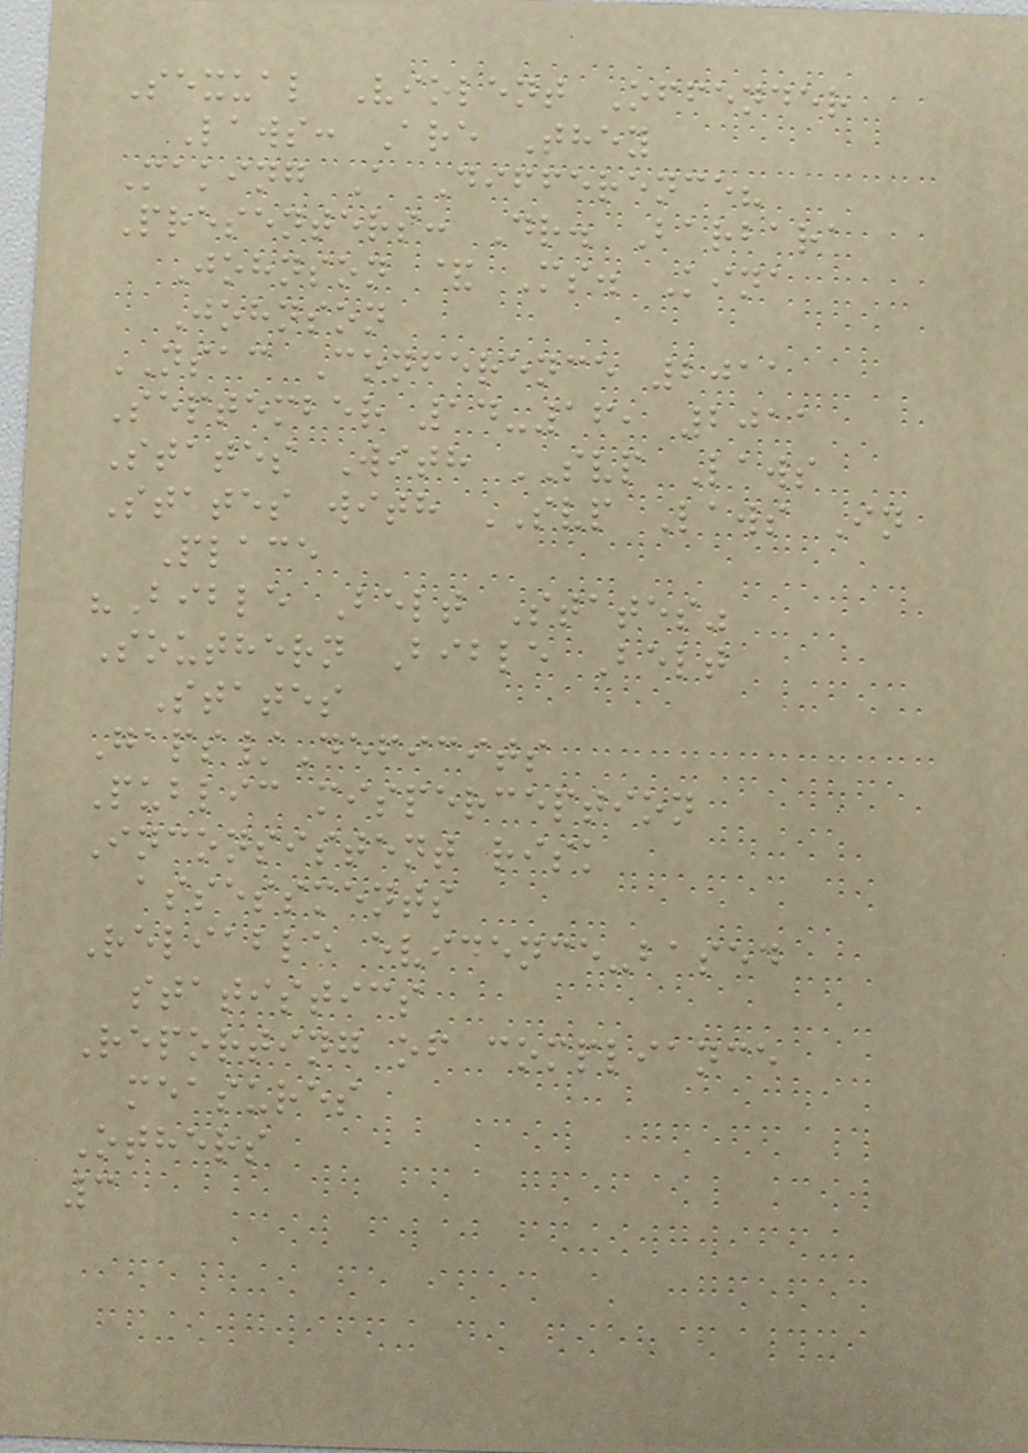Sexual Violent Offender
Laws: Are They
Making A Difference?
Presenters: Dr. Barbara
Johnson & Ms. Kina
Johnson
NSAC Conference 2011
September 14-16, 2011
States With SVP Laws
States with SVP Laws In
Place
"Bible Belt States"
Southern Bible Belt
States
Gaps/Deficits
Public misperception
Inconsistent risk
assessments
Reliable evidence-based
statistics
Reporting of compliance
measures
Others
3
